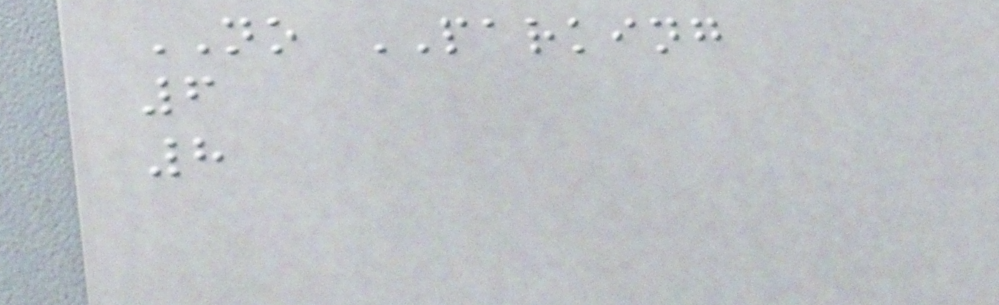NO PARKING
6
8
